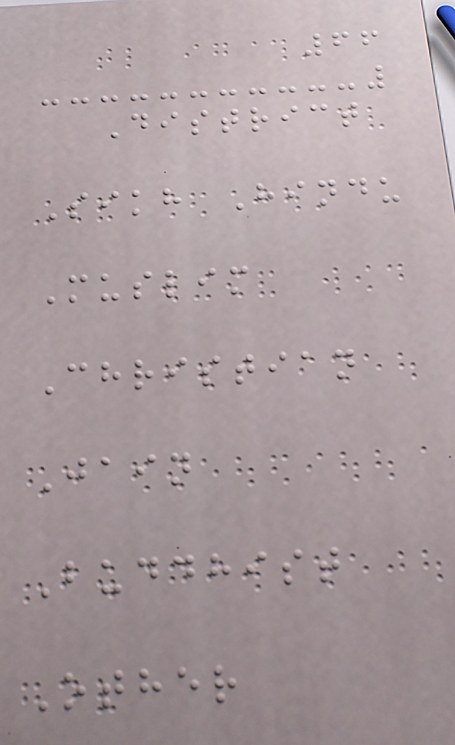66
District
Sikh Hindu
Muslim
Christian
Jain
Buddhist
Other
